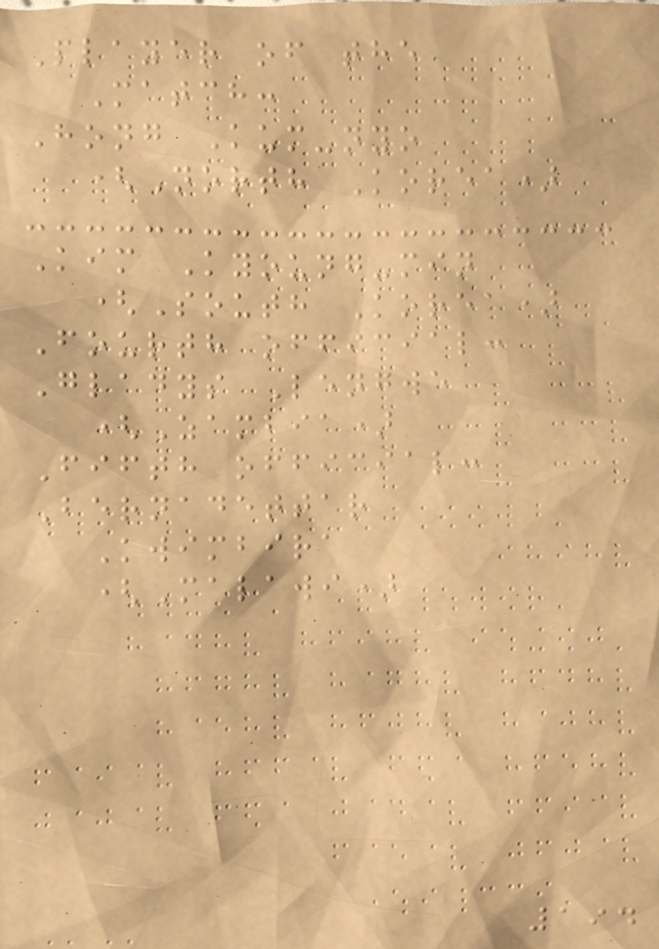Player of the
Match:
Hong Kum-nyo
(North Korea)
Kim Kyoung-min
(South Korea)
Fourth official:
Gladys Lengwe
(Zambia)
Fifth official:
Bernadettar
Kwimbira
(Malawi)
194
